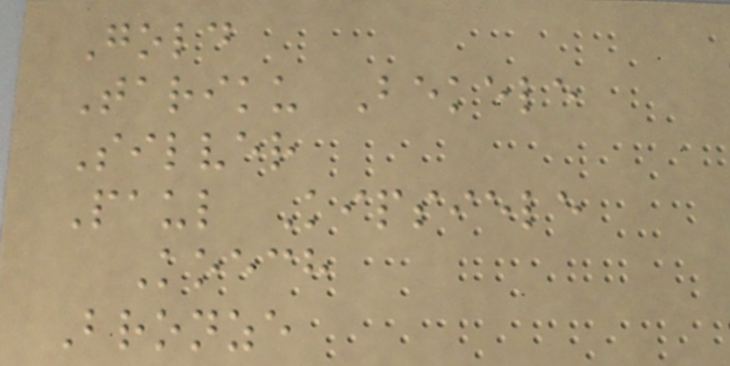Gold
Tariku Bekele
Silver
Paul Kipsiele
Koech
Bronze
